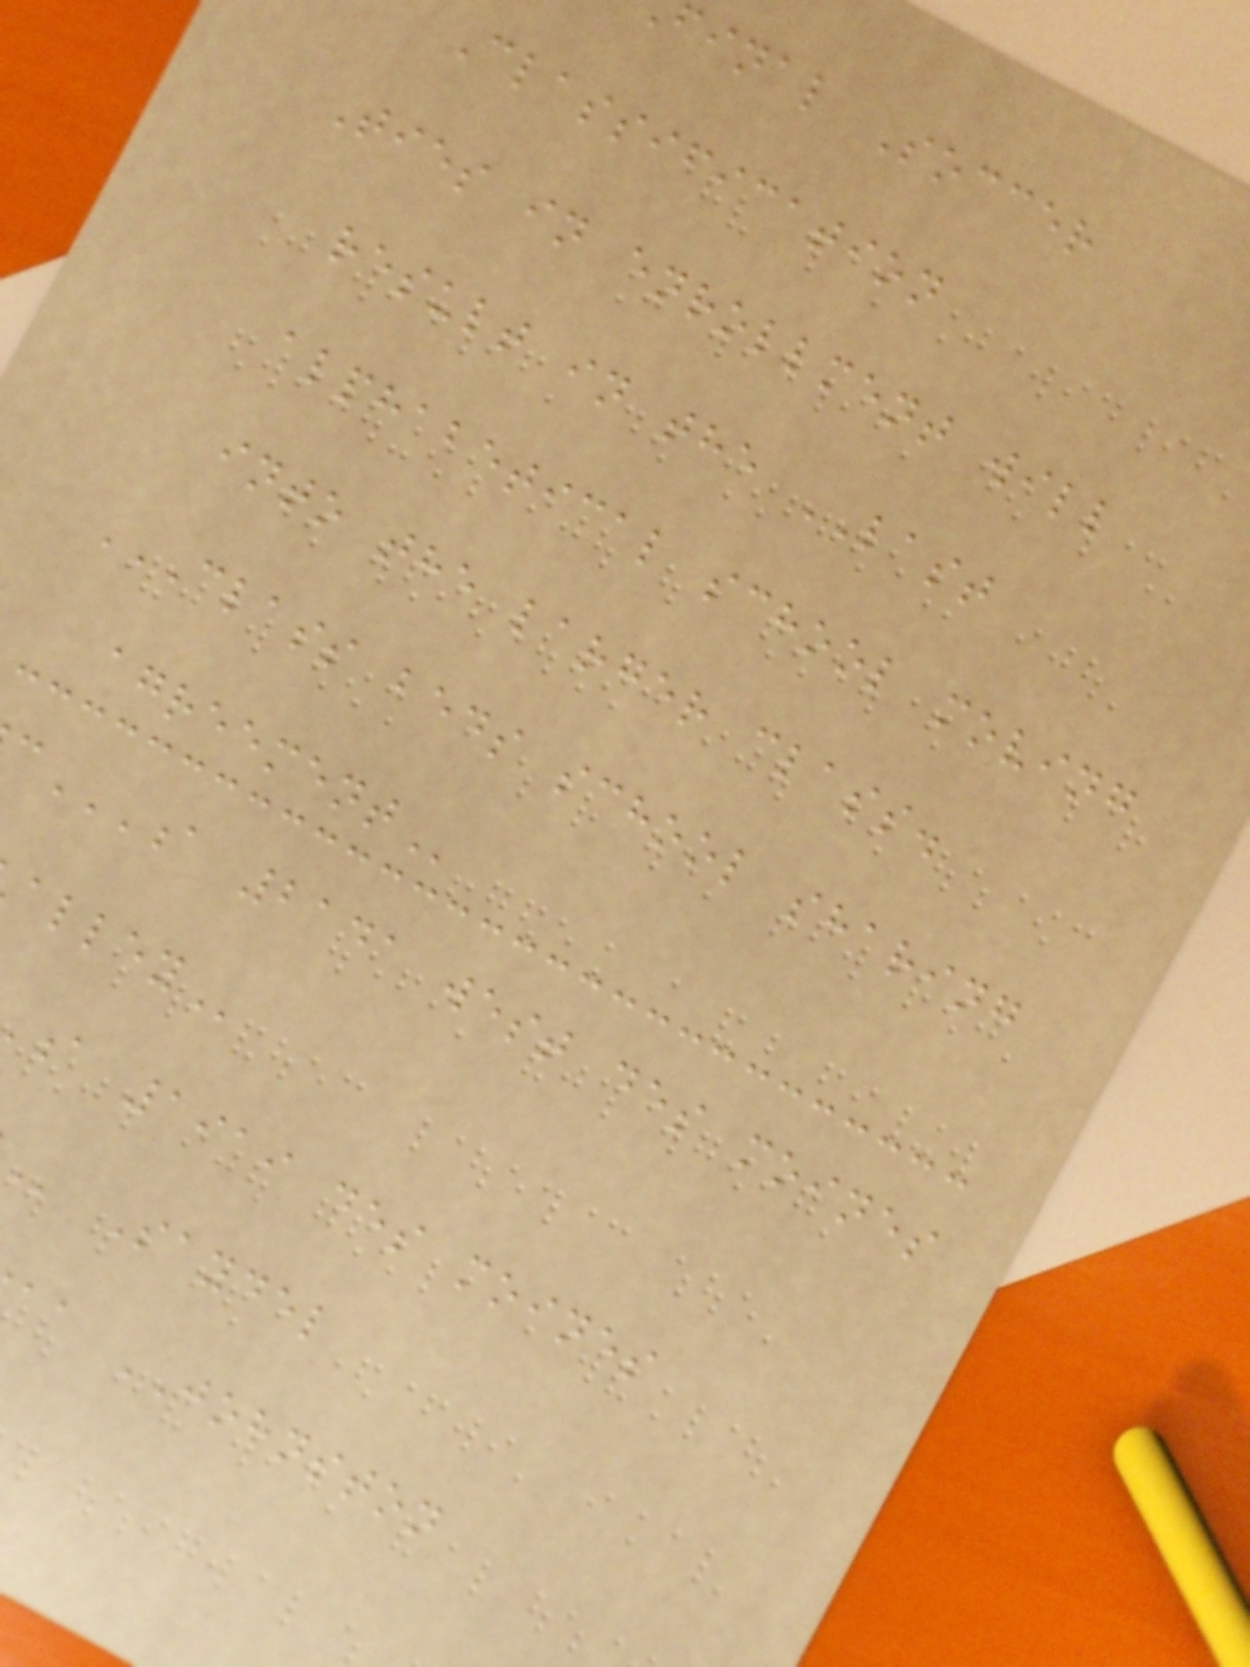final Soccer
Classification
Ties in enrollment will
result in the LAST
alphabetical school moving
into the larger class.
CLASS BEDS SCHOOL SHARING
a 1919 des moines
Saydel
aa JOHNSTON
